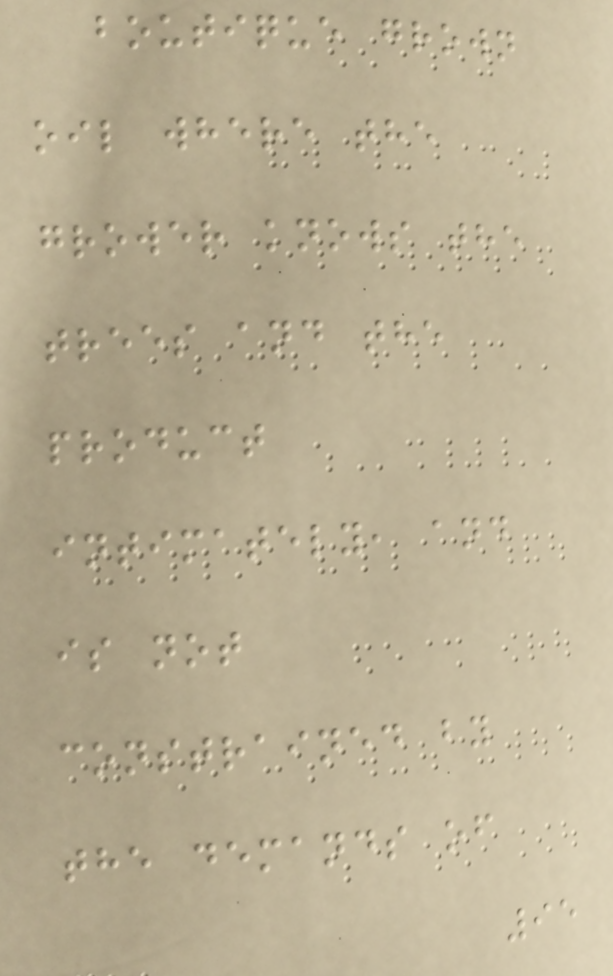boutique grown
oil where the
grower knows the
trees and the
product
intimately, and
is not
constrained by
the demands of
95
